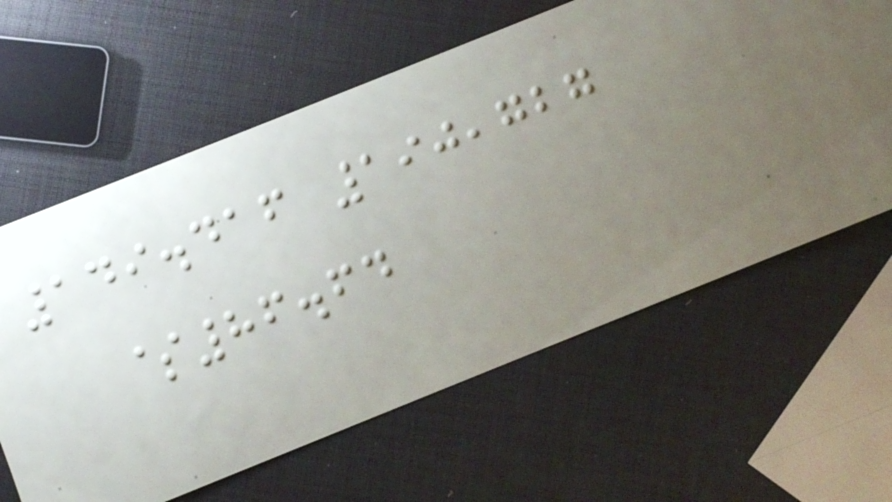149.416 190,727
$86.64
